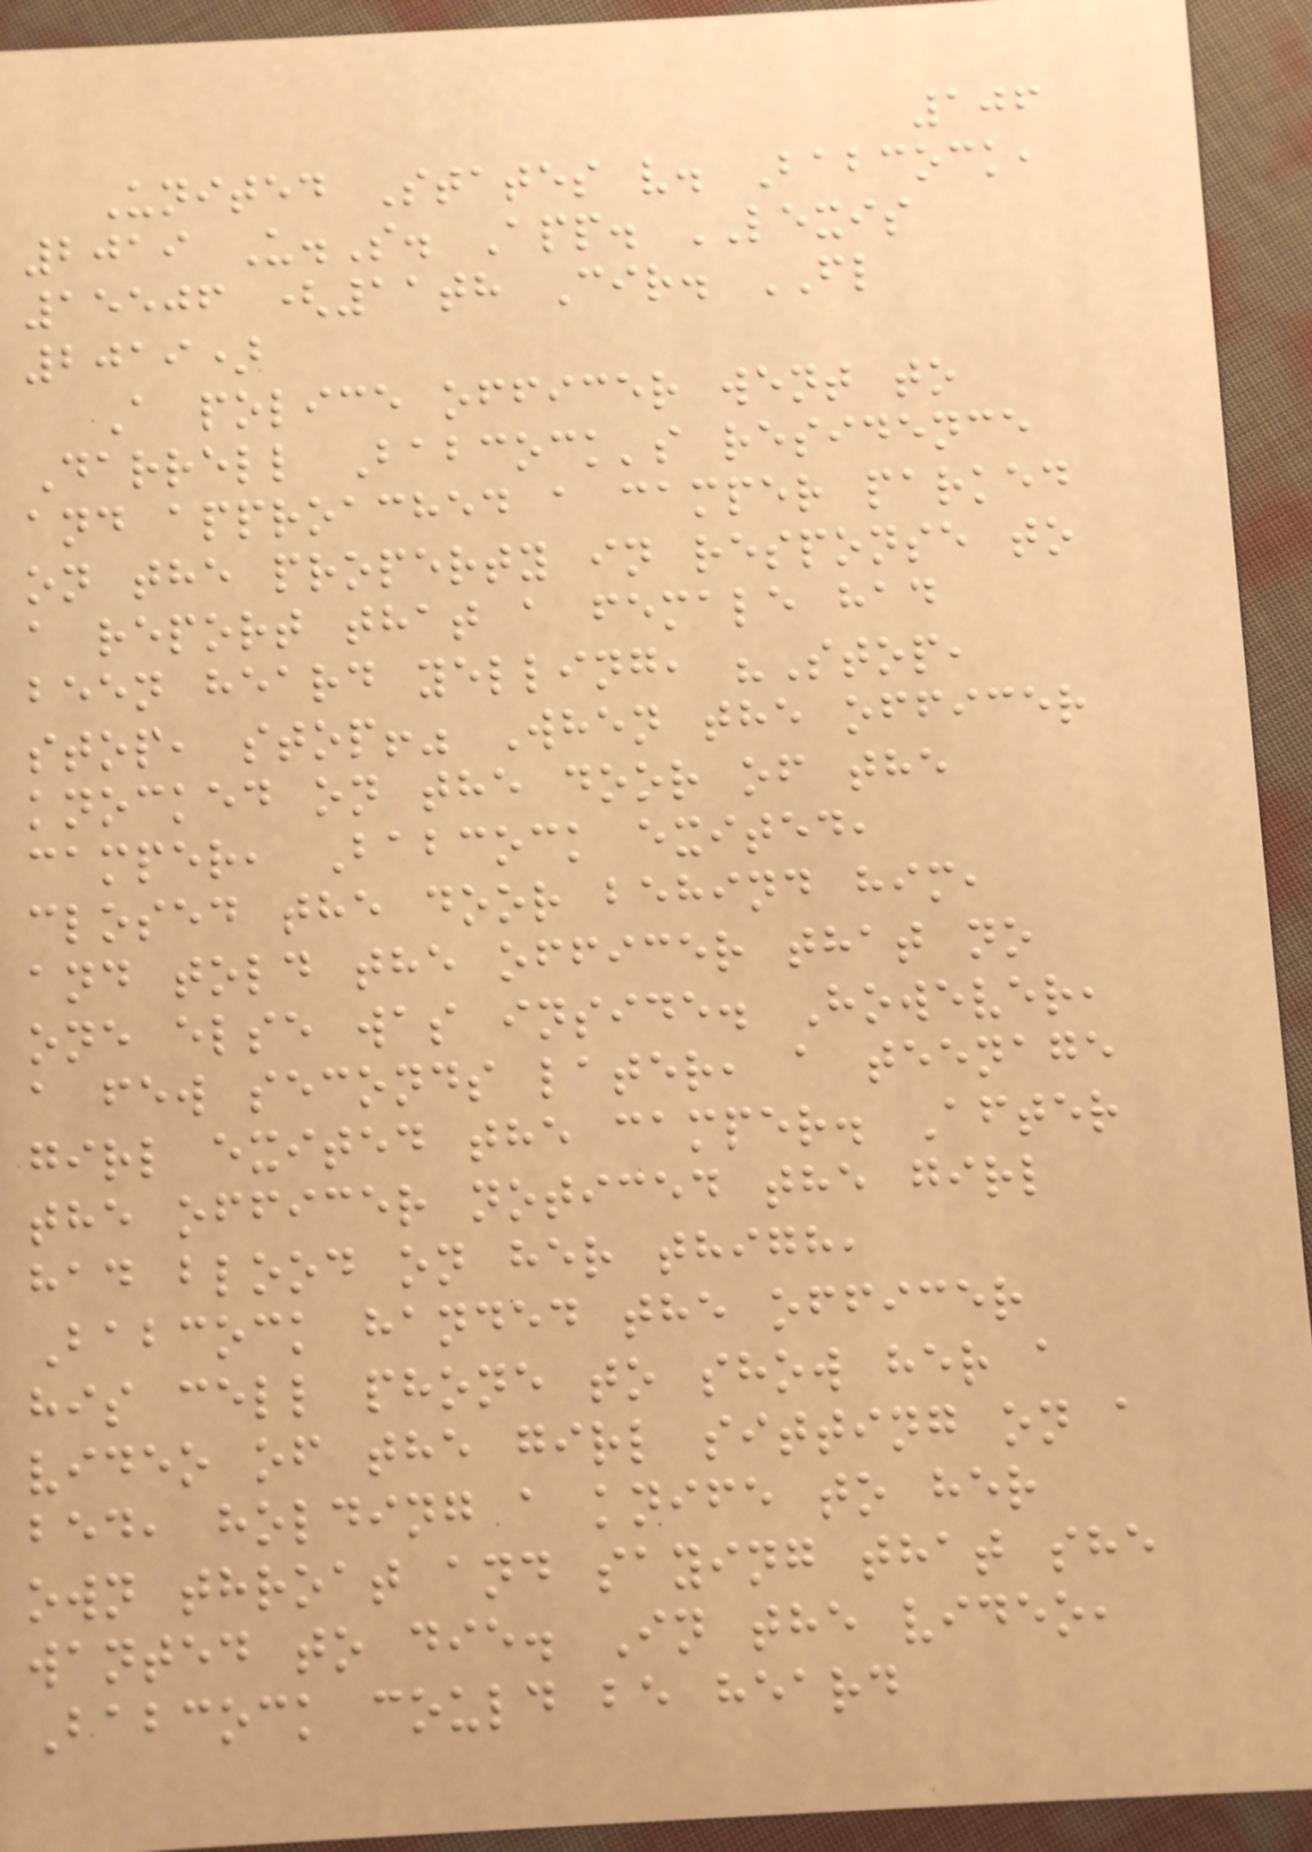106
United States v. Babcock,
2019 U.S. App. LEXIS
15506 (11th Cir. FL
2019)
A police officer went to
Darrell Babcock's residence
and approached a camper parked
on the property in response to
a report that a female had
been heard yelling, "Stop,
stop, stop!" When the officer
knocked on the door of the
camper, Babcock exited,
closed the door behind him,
and told the officer that no
one else was inside. However,
a few seconds later, a teenage
girl exited the camper. After
the officer noticed the girl
had blood on her thigh,
Babcock handed the officer
his cell phone to show her a
video of the girl sitting on a
bed, holding a knife to her
own throat and saying that she
wanted to die. In the video,
Babcock could be heard
